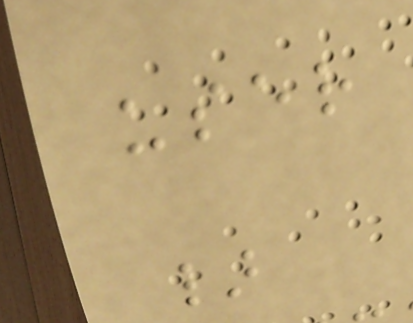user
}
